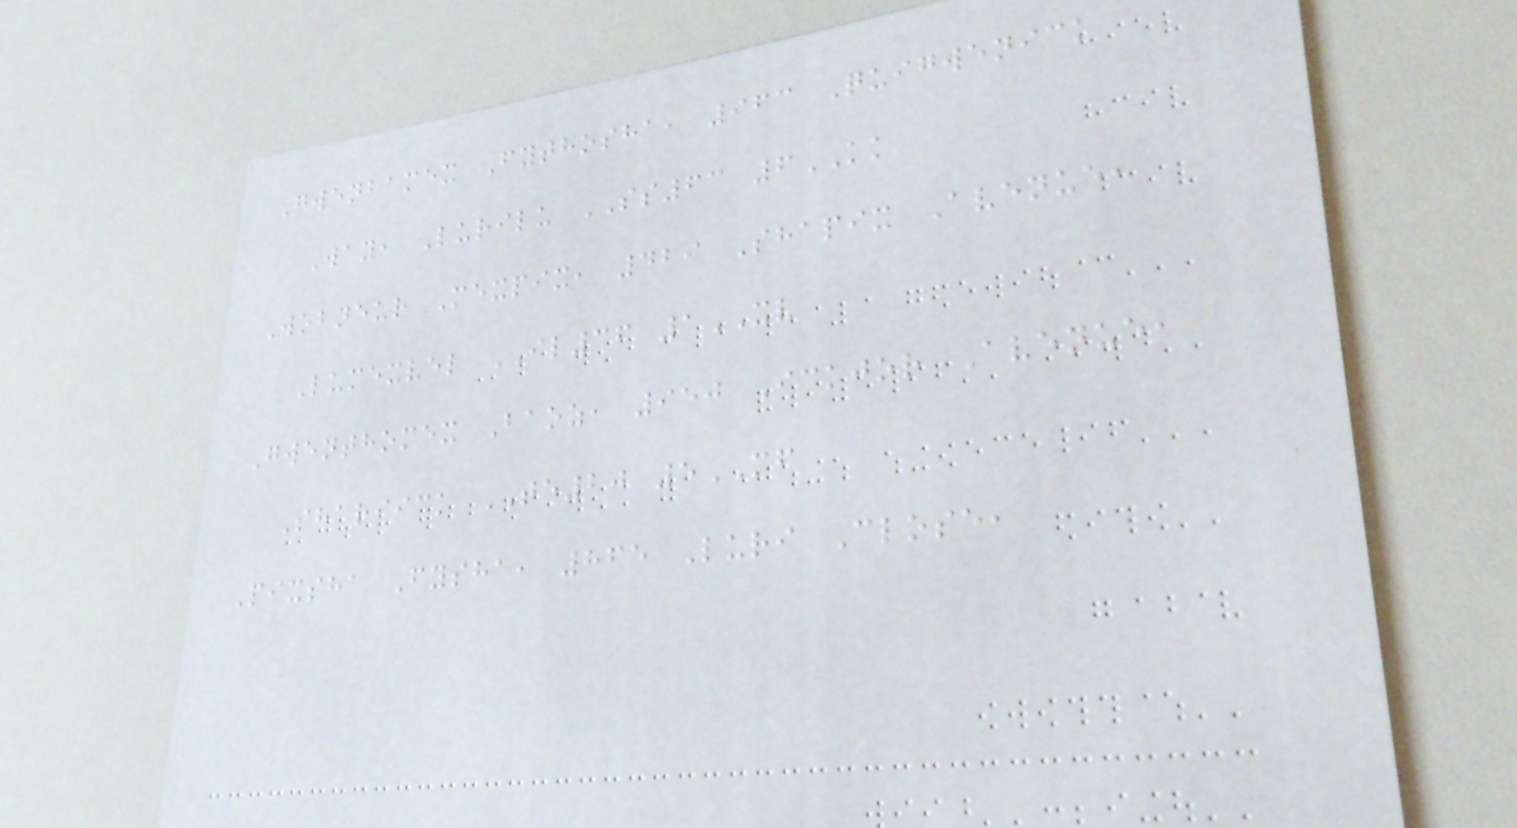Gwenbamex Fythosha, 963 Quigwenick
Way, Lurilu SS63 6KK
Wobneur Mexpix, 429 Shapix Avenue,
Lumexvel IL36 1XV
Gwenthomex Baoz, 950 Ickjor Avenue,
Shariick TE20 5MF
Pixsha Fysha, 865 Luri Close,
